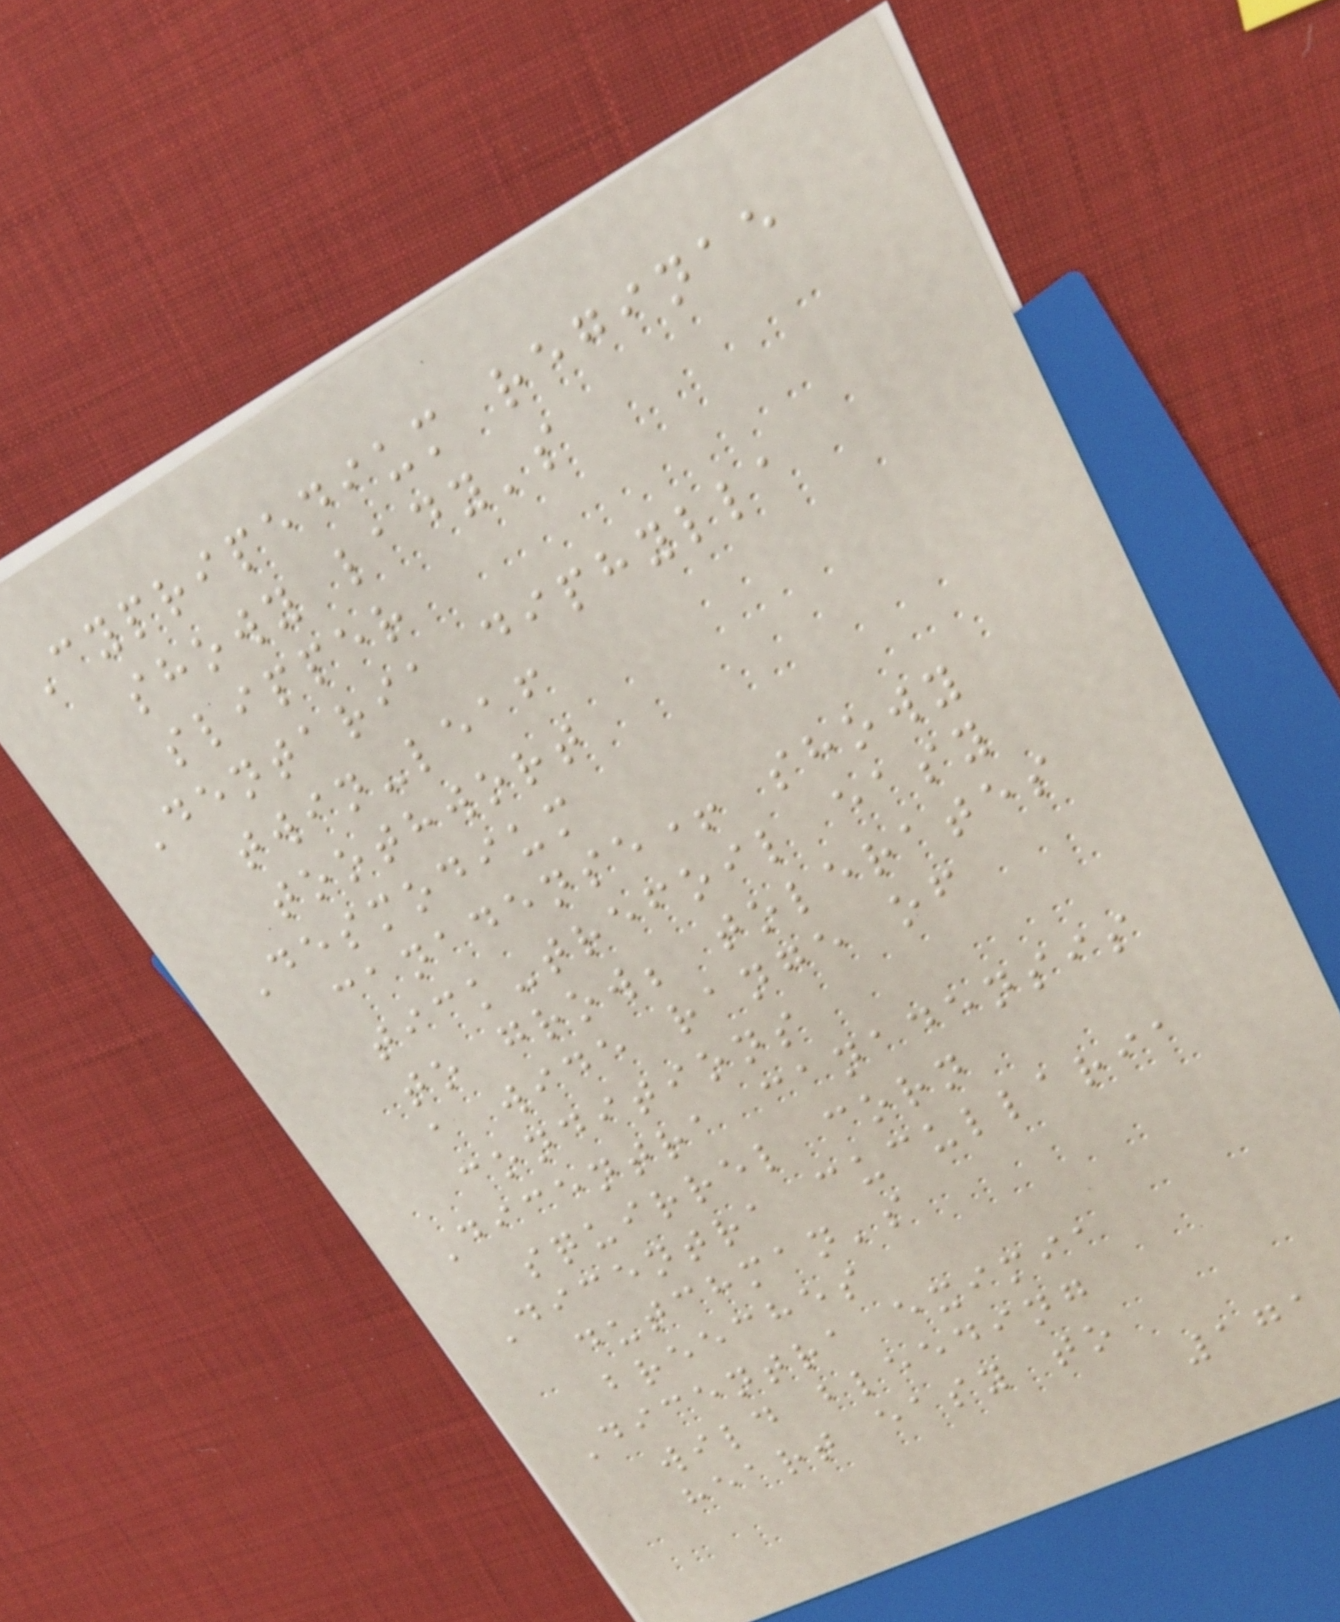Cypripedium reginae
showy lady's
slipper
Dentaria diphylla
twin-leaf
toothwort
Desmodium
canadense+ showy
tick-trefoil easy
to grow; tolerates
a wide range of
conditions
Dicentra canadensis
squirrel corn
Dicentra cucullaria
dutchman's
breeches
Dicentra eximia
wild bleeding
heart easy to
171
